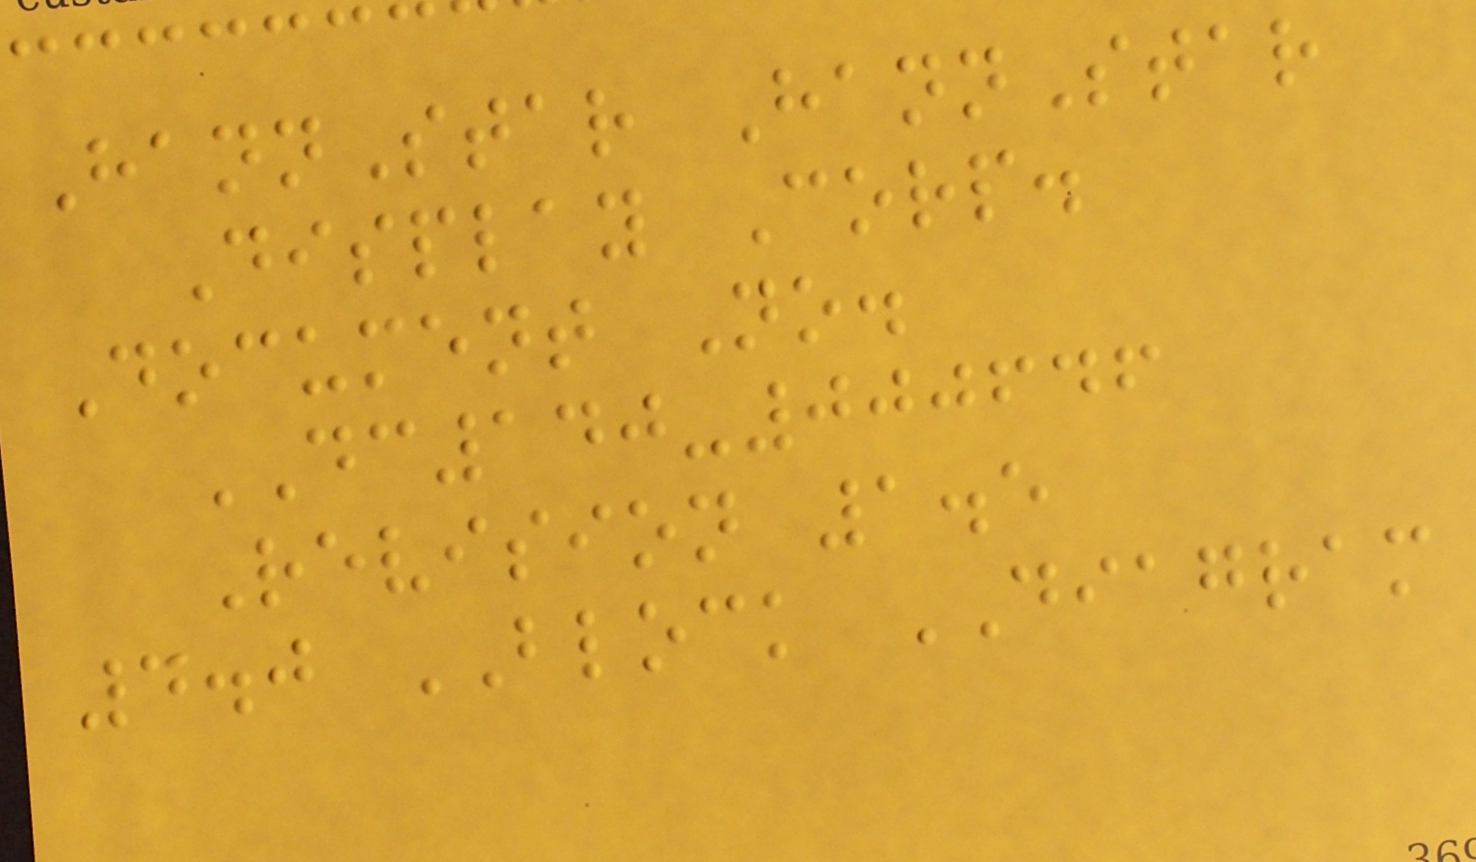HannStar HannStar
Display Corp.
Document No.
DC140-000646
Revision 1.5
4.0 BLOCK DIAGRAM
